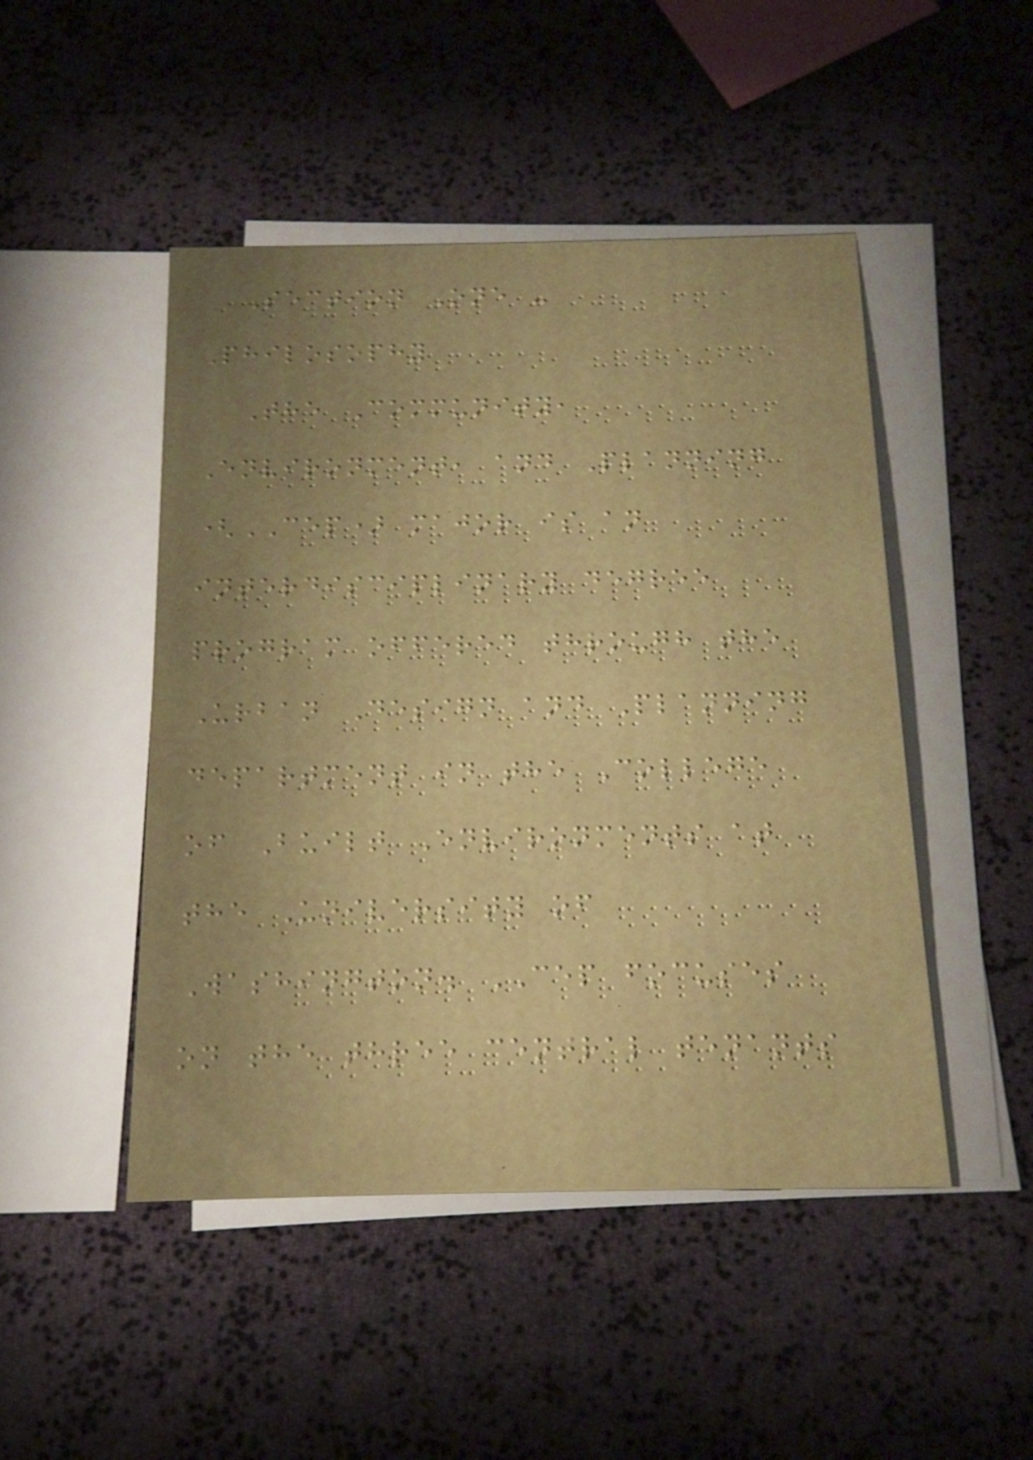Section One -
Philosophy
The Community,
Environment, and Planning
(CEP) major is an
interdisciplinary degree
program offered through the
Urban Design and Planning
department in the College
of Built Environments at
the University of
Washington. CEP focuses
on the three central tenants
